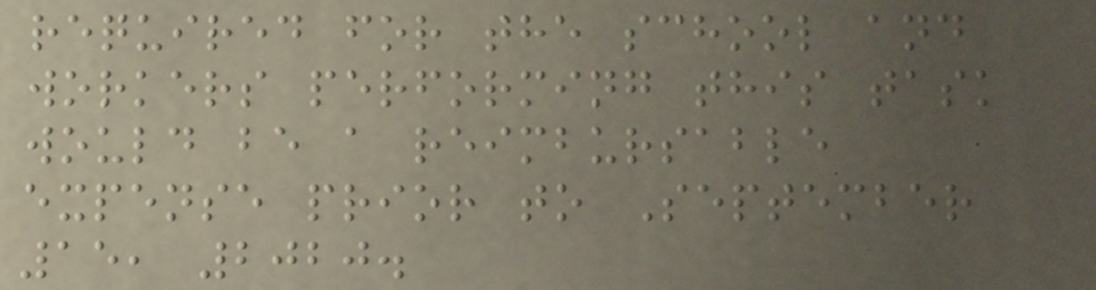required for the school and
workers performing this task
would be a reimbursable
expense prior to September
15, 2020.
